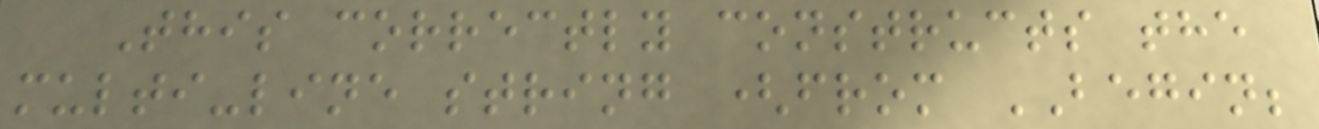This correctly constructs the
multi-line string (from BEGIN;
